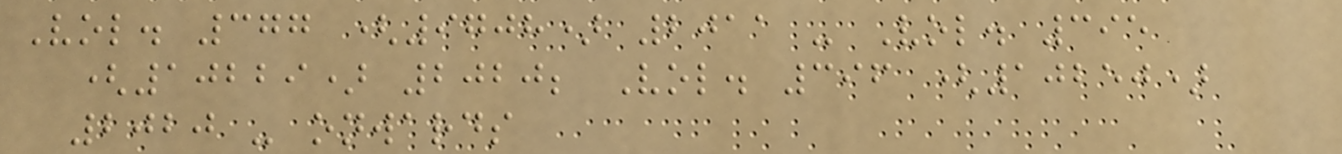Vol. 377 (9708) 2011 - Vol. 395
(10229) 2020; Vol. 396 (10250)
2020 - onwards
